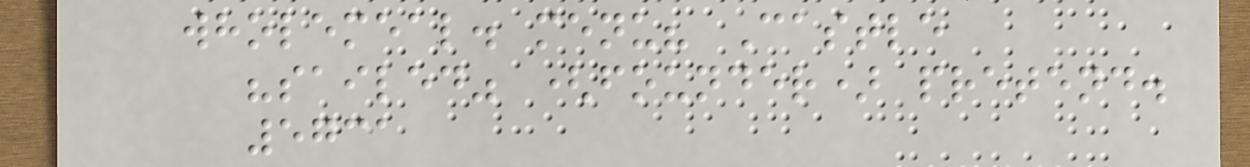wholemeal. menu? Castle
"sailed" (founder) pretend.
5731
